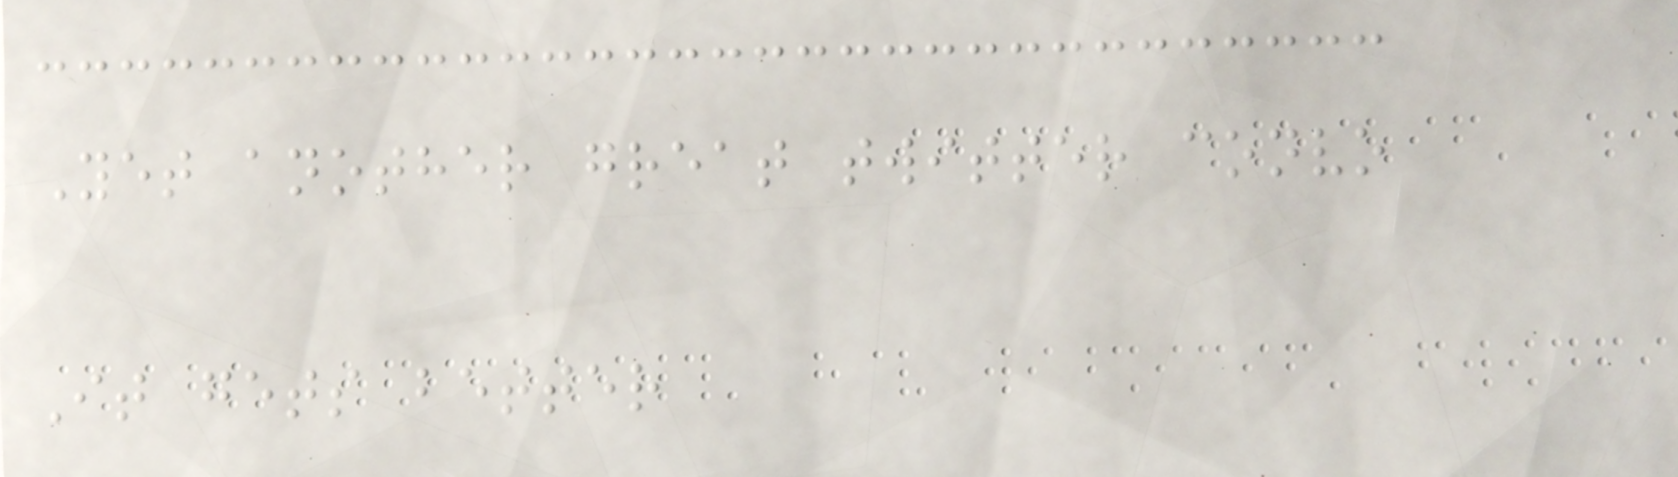Yet another great twitter convo
It gets better
